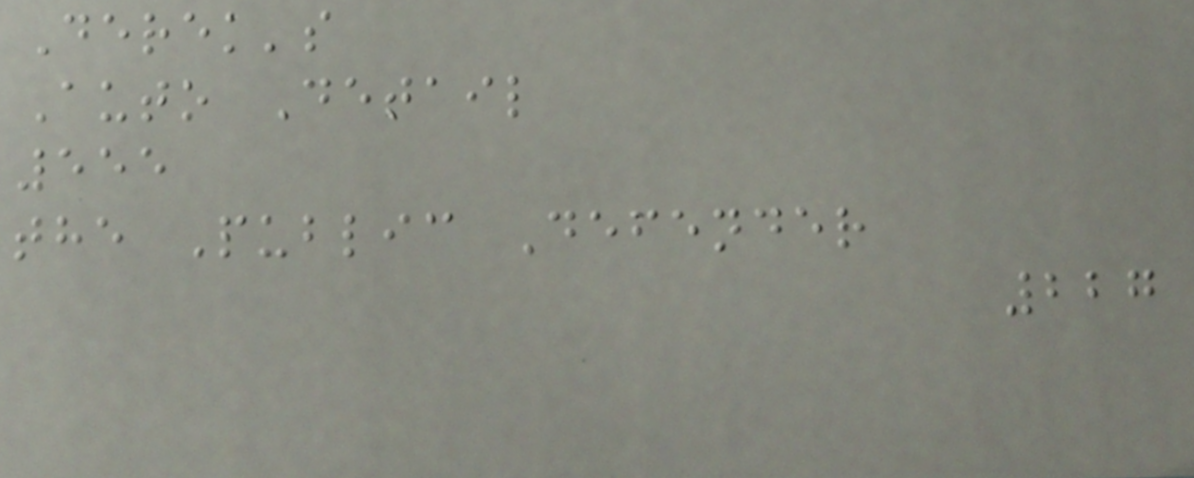Derek's
Auto Detail
555
the Public Defender
227
